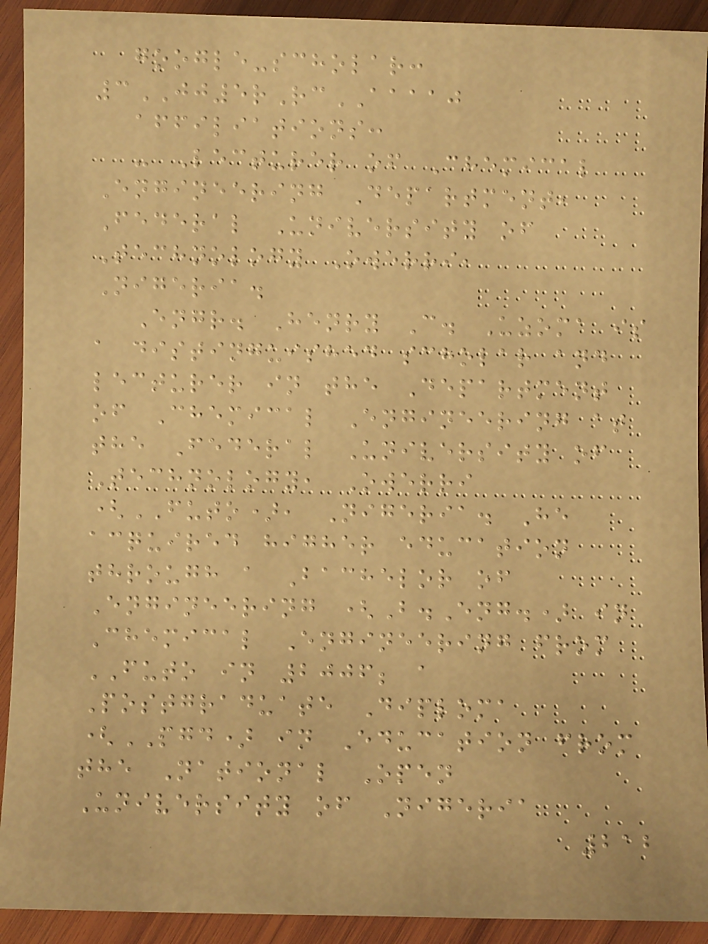google-scholar:
3JJ5rRcAAAAJ
affiliations:
- Lecturer of Chemical
Engineering Department,
Federal University of
Technology Owerri,
Nigeria.
Engr. Henry C. Uzoma is
a distinguished scholar and
lecturer in the Department
of Chemical Engineering at
the Federal University of
Technology, Owerri
(FUTO), Nigeria. He
acquired higher education
through a Bachelor of
Engineering (B.Eng.) in
Chemical Engineering from
FUTO in 2006; a
Postgraduate Diploma
(PGD) in Education from
the National Open
University of Nigeria
212
